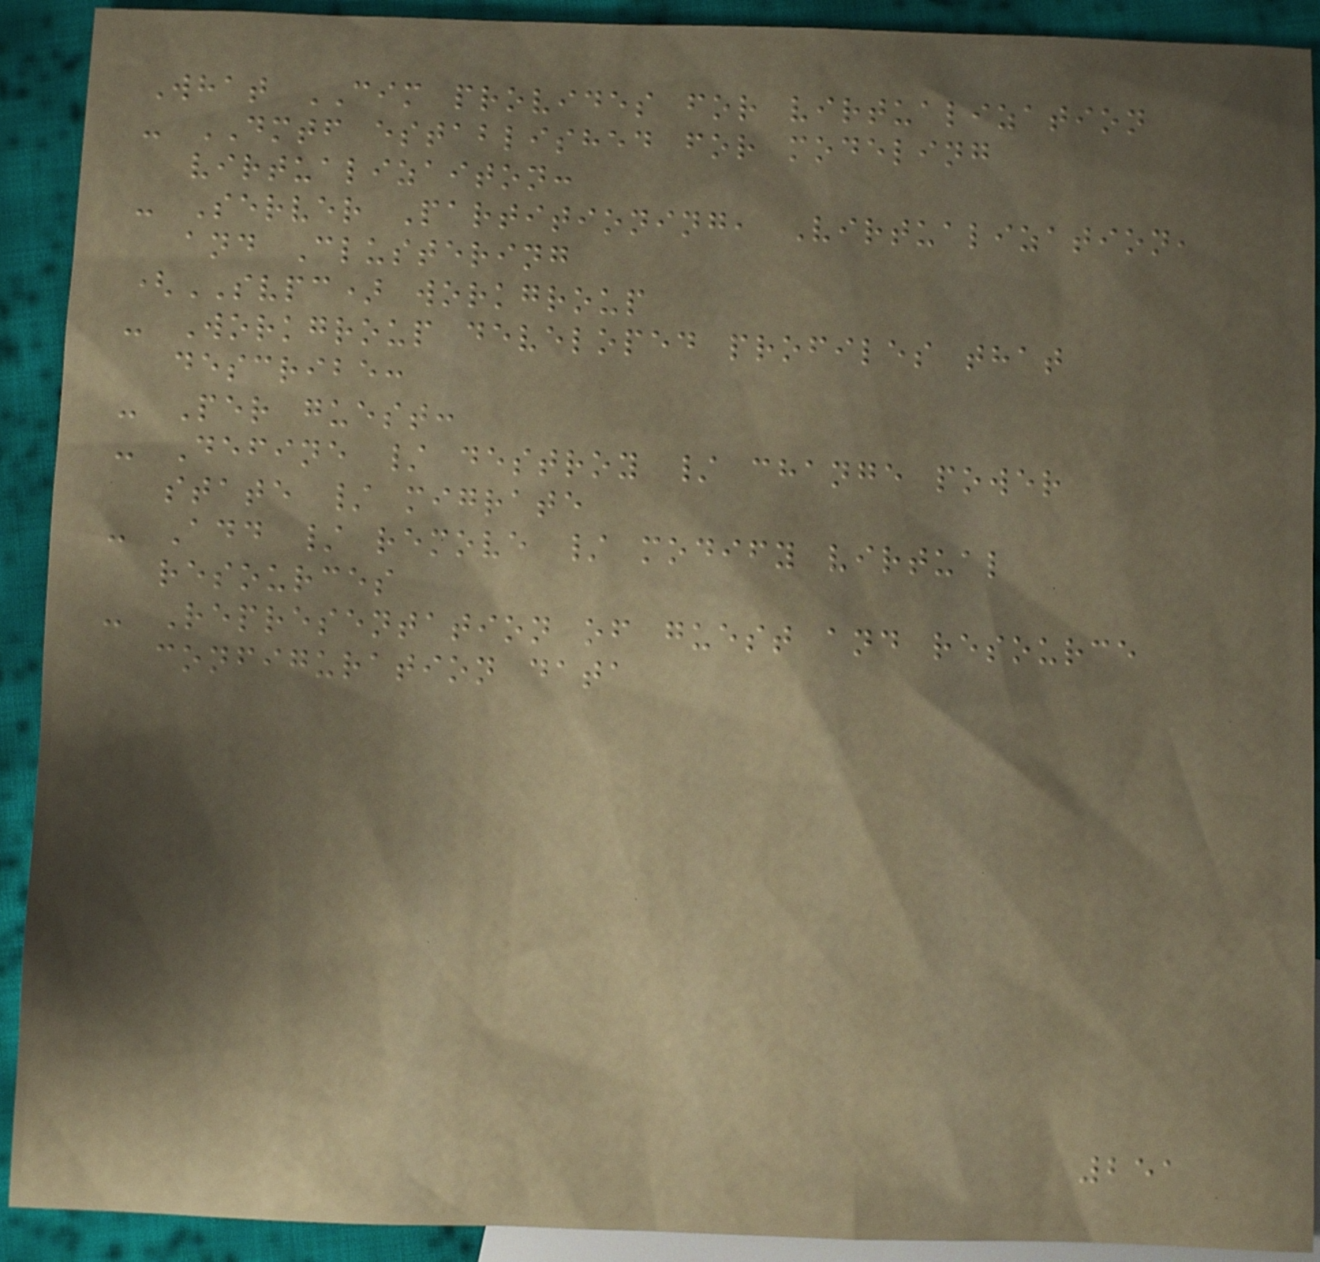What CIM provides for virtualization
- DMTF established for modeling
virtualizaiton:
- Server Partitioning, Virtualization,
and Clustering
(SVPC) workgroup
- Workgroup developed profiles that
describe:
- Per guest:
- Define / destroy / change power
state / migrate
- Add / remove / modify virtual
resources
- Representation of guest and resource
configuration data
251
